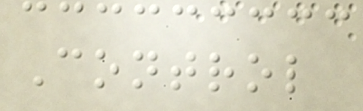Control
